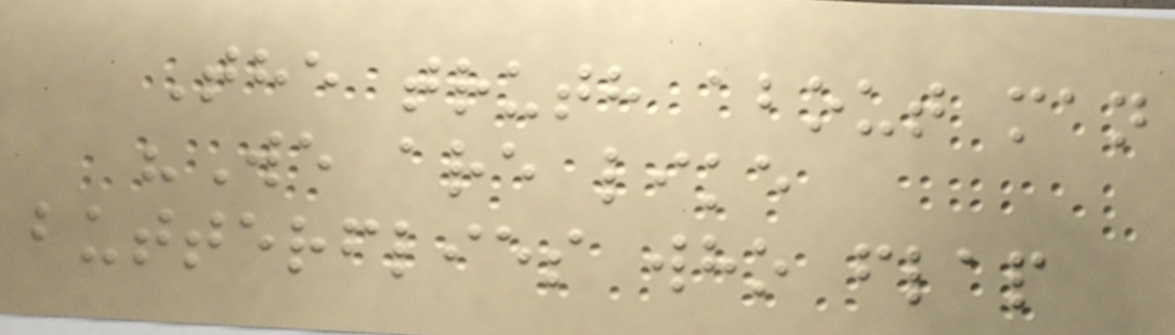The truth about man
"We are like
butterflies who flap
